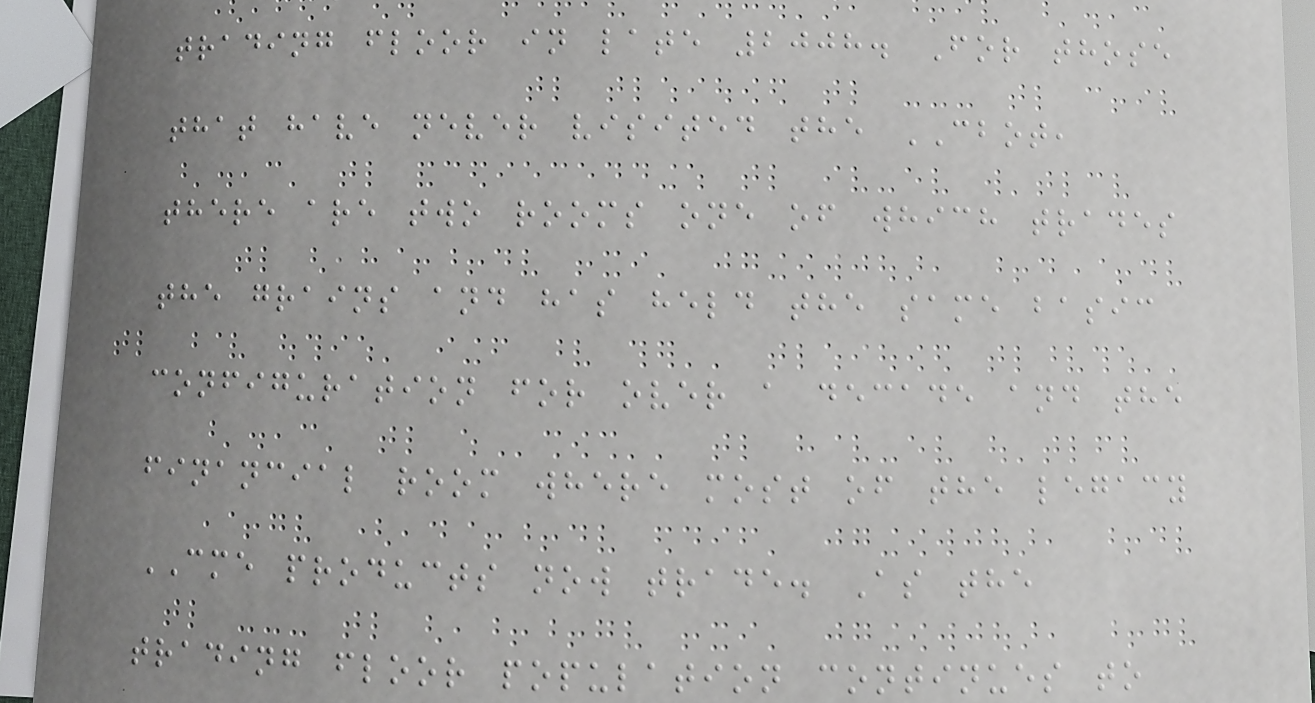trading floor in late 2008. For those
that have never visited the CBOT,
there are two rooms one of which trades
the grains and has held the same basic
configuration for over a decade and the
financial room where most of the legacy
CME products now trade. As the
trading floor population continues to
